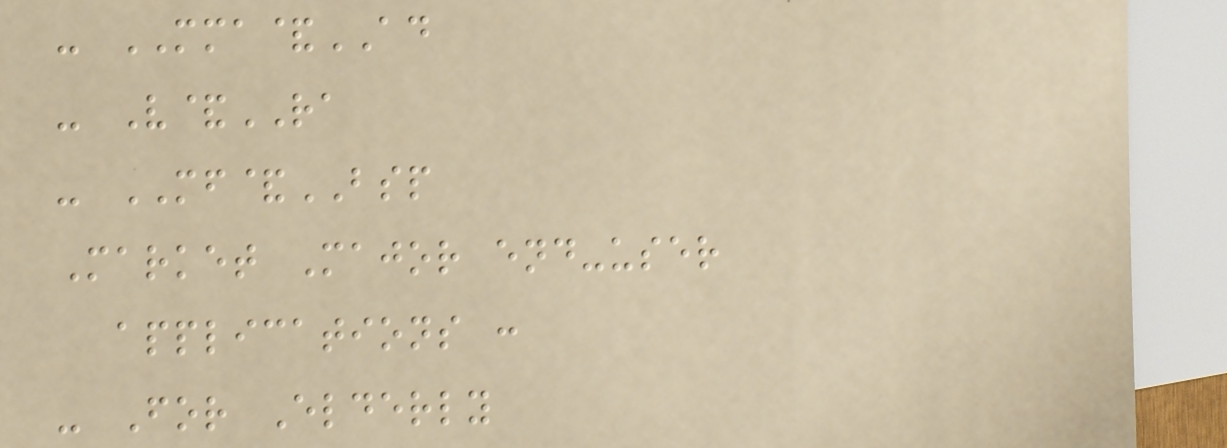- MMA&AD
- V&RA
- MF&BSP
Market Major end-user
applications :
- For Elderly
